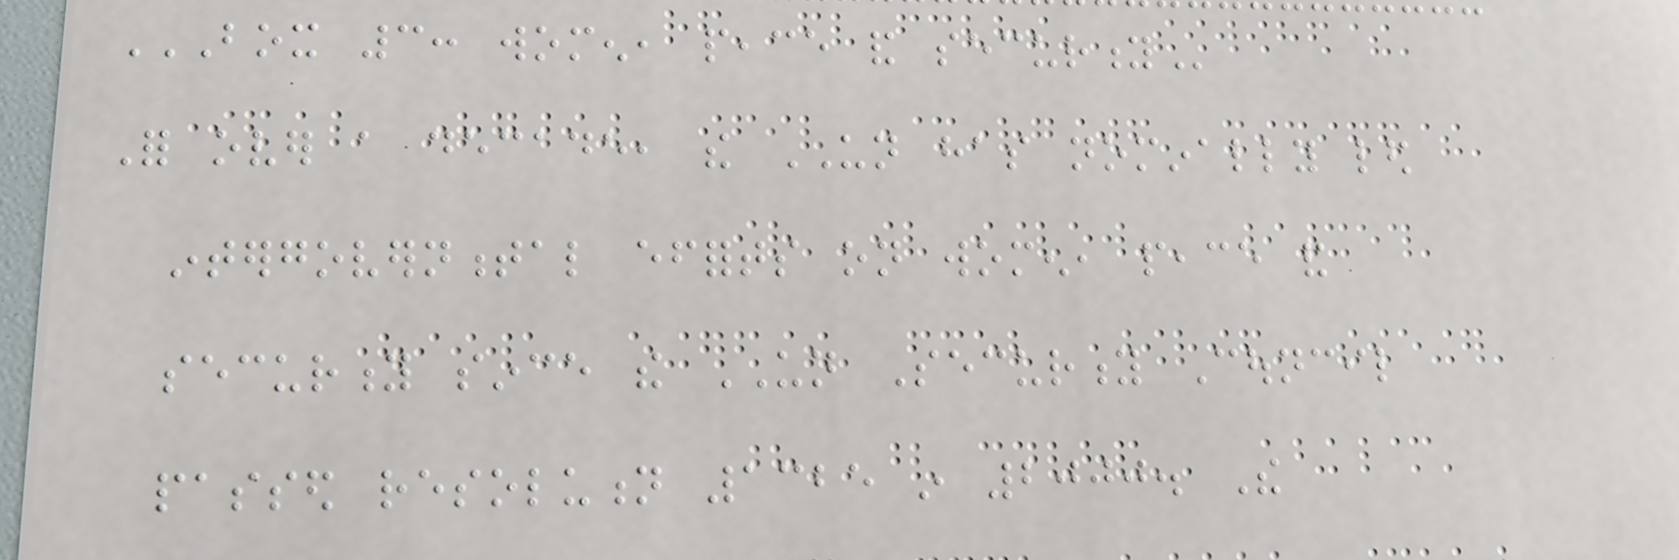BOX 3: WOMEN, PEACE AND SECURITY
For over a decade, the UN has nominally led
intergovernmental efforts on women, peace and
security since the UN Security Council
passed resolution 1325 in 2000. The
